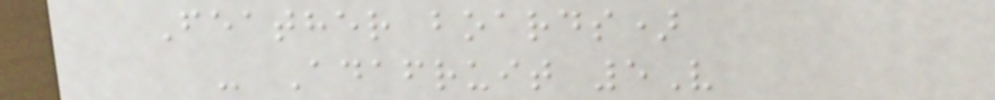Feather boards)
- Adafruit 5V
